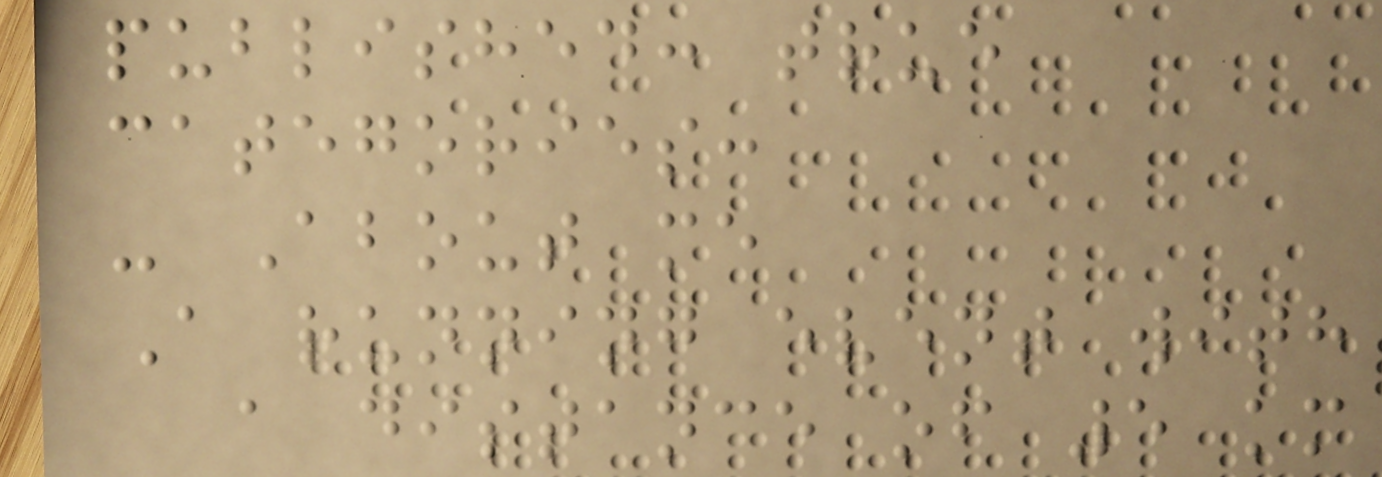published: true
categories:
- About me
A running event with
a distance of 5 km
